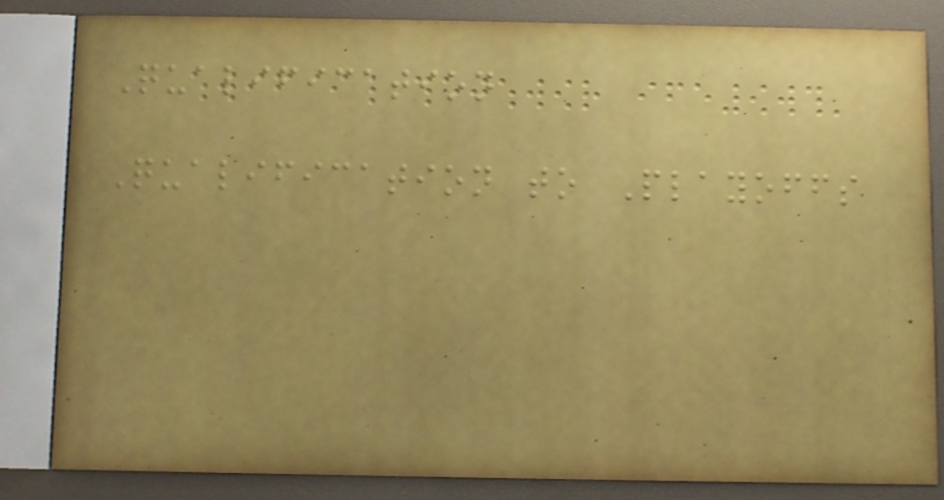Qualification
Qualification to Playoffs
